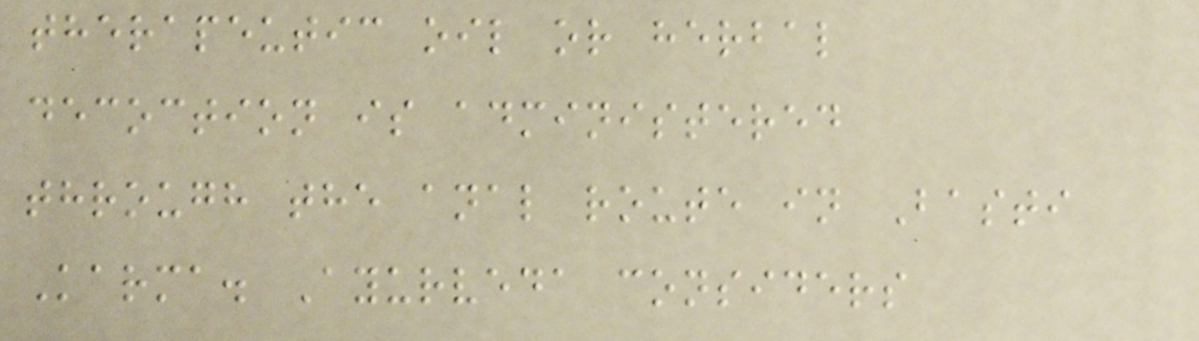therapeutic oil or herbal
decoction is administered
through the anal route in Basti
Karma. Ayurveda considers
